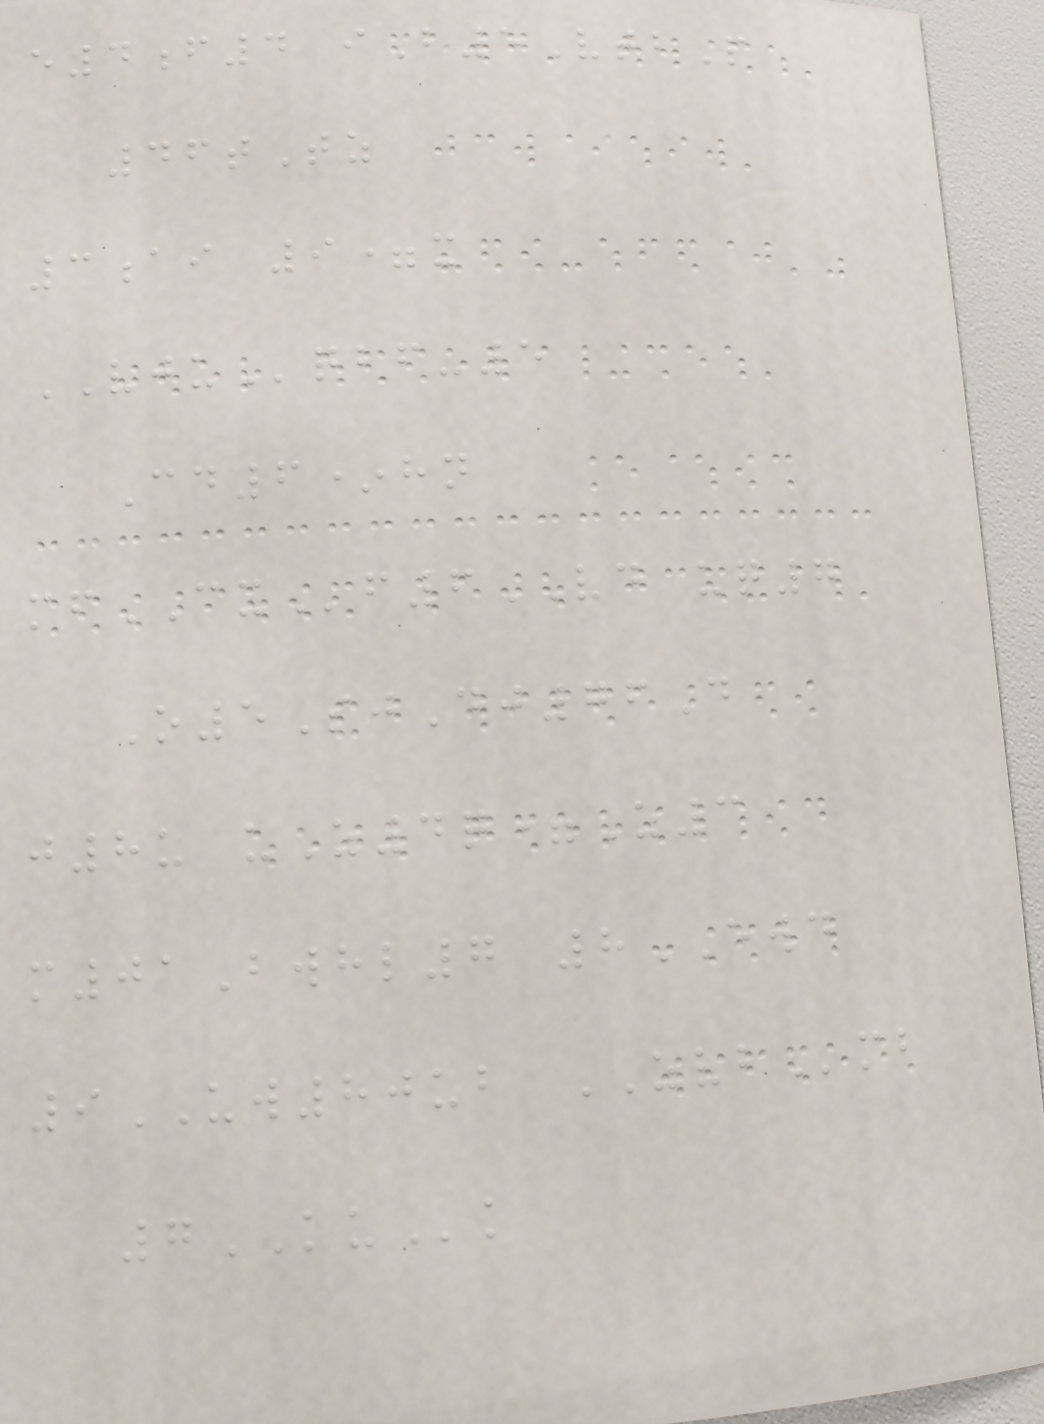e4f4 iB5VtbP
46tTz
3ai 9=x
VJUqbf-5
Cd6*hn
mfCXf6VD uq7
O5SjDj76D
j8u uZ4q=Z3
m01Bwhl7 8EWD
9UW80ub ZVBmb
7KUk
